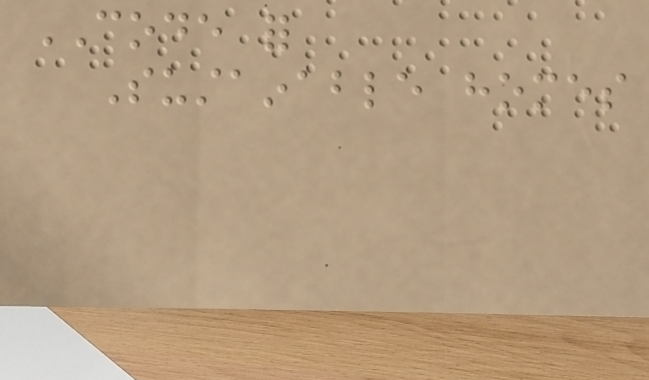CODE for
Sustainable homes
